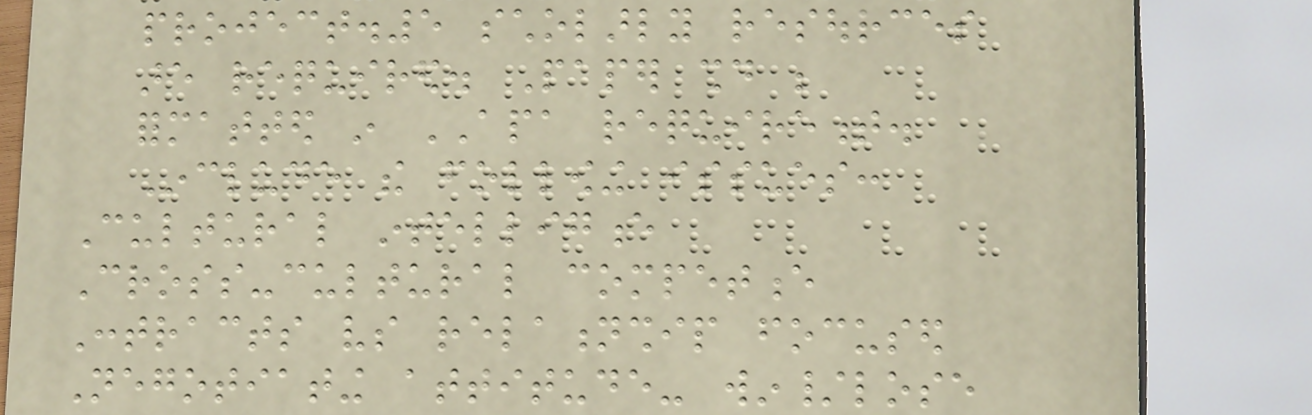project.5 scholarly resources
are required. Paper should be
formatted in APA requirement.
Include the following issues:
Cultural intelligence
Cross-cultural competence
Contracts vs relationship focused
Negotiating attitude- win/lose
